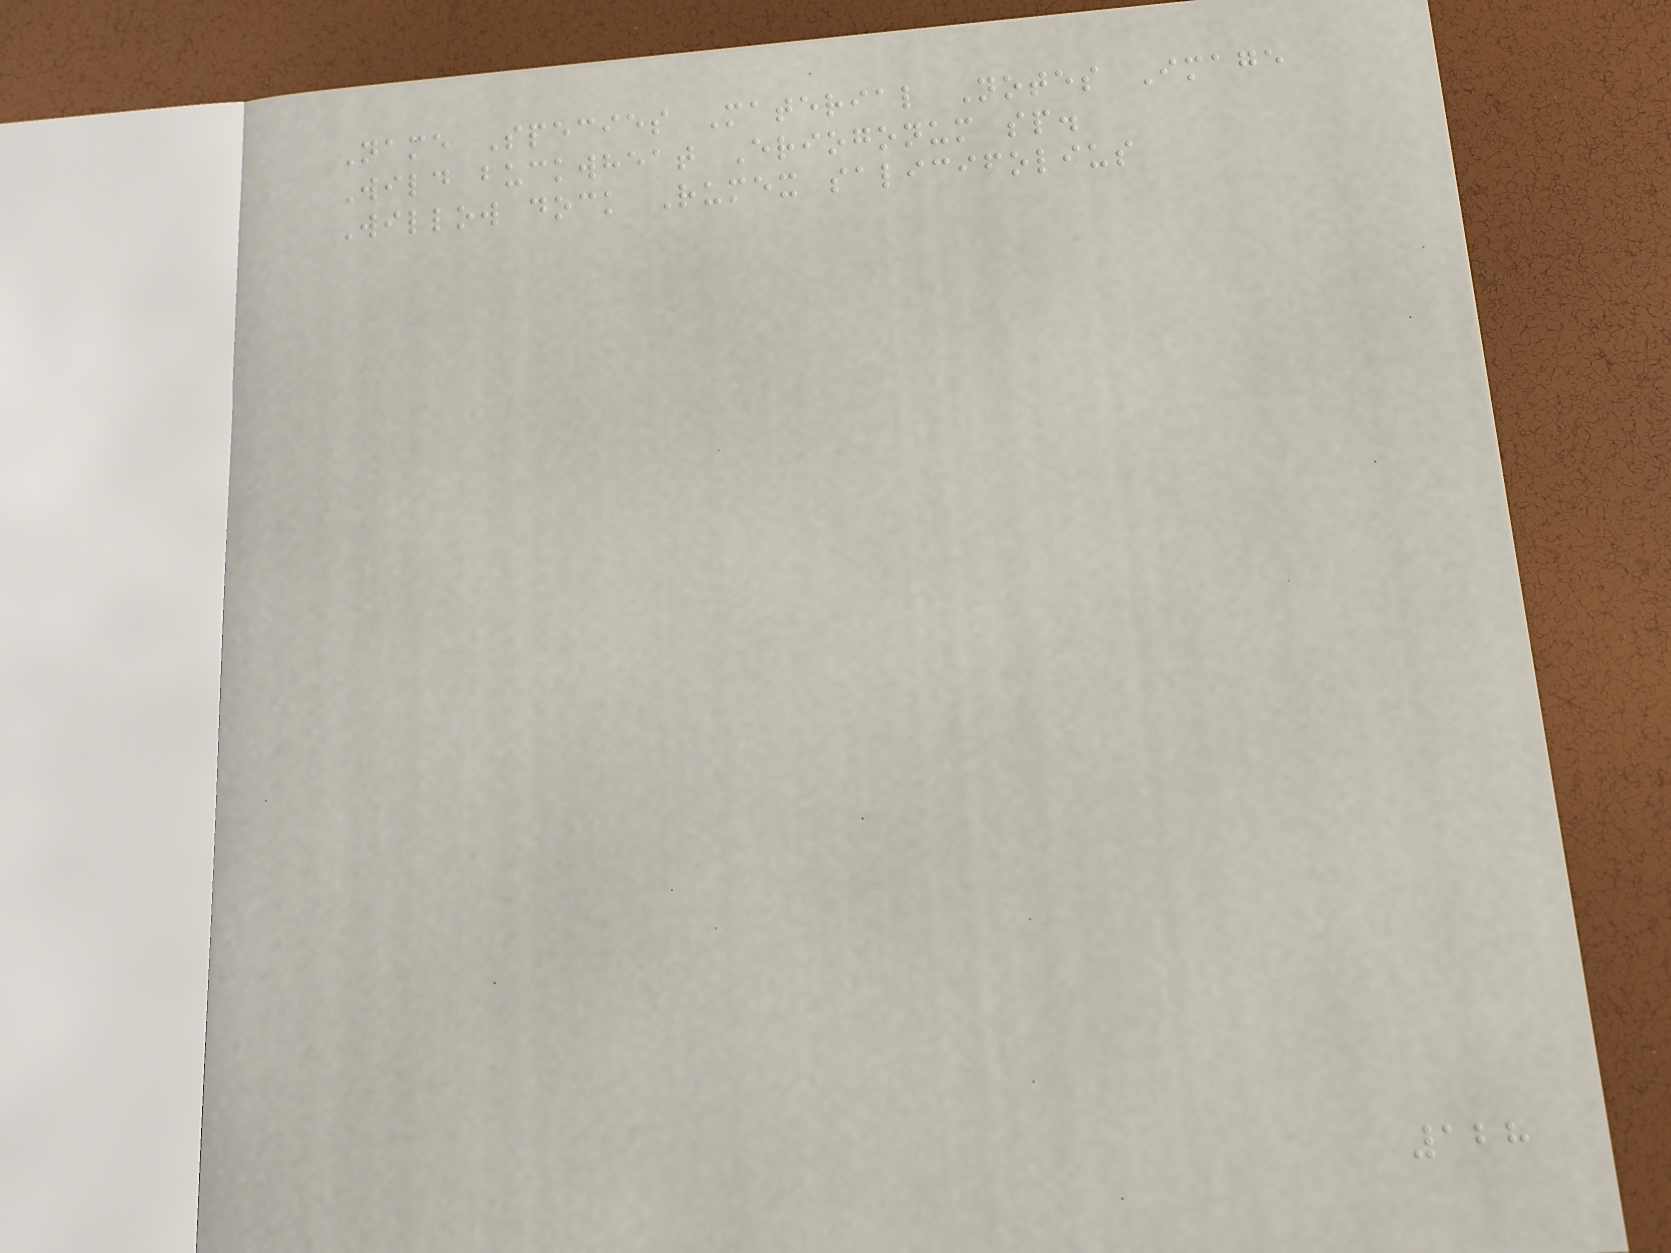Name Species Material Notes Image
Wild buckwheat Eriogonum sp.
Willow dock Rumex salicifolius
128
